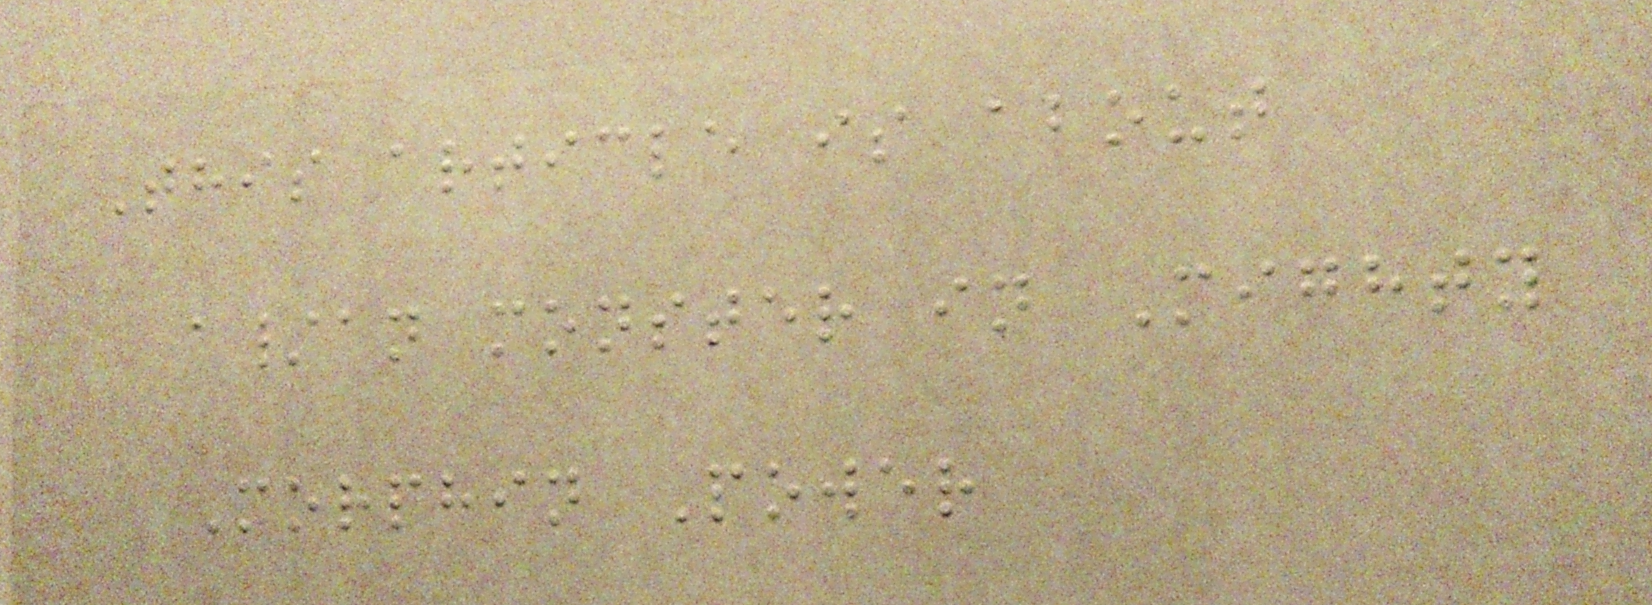This article is about
a/an monster in Mighty
Morphin Power
